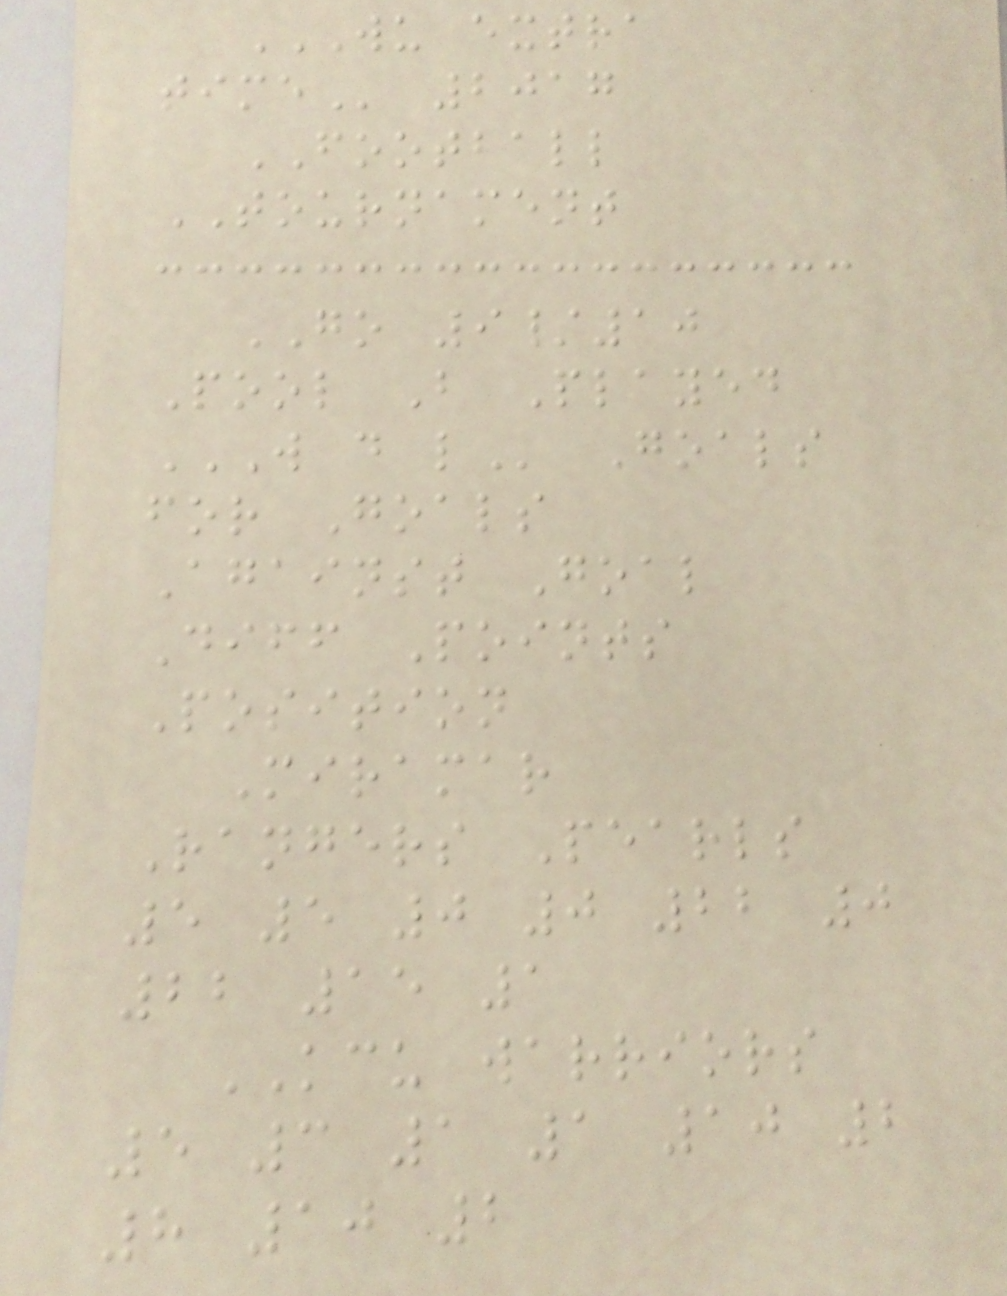WU EXTRA
TIME 2017
FOOTBALL
TOURNAMENT
GO 9/10
Pool B Played
W D L Goals
for Goals
Against Goal
Diff Points
Position
Miramar
Rangers Pearls
5 5 0 0 22 0
22 15 1
KCU warriors
5 3 1 1 10 2
8 10 2
